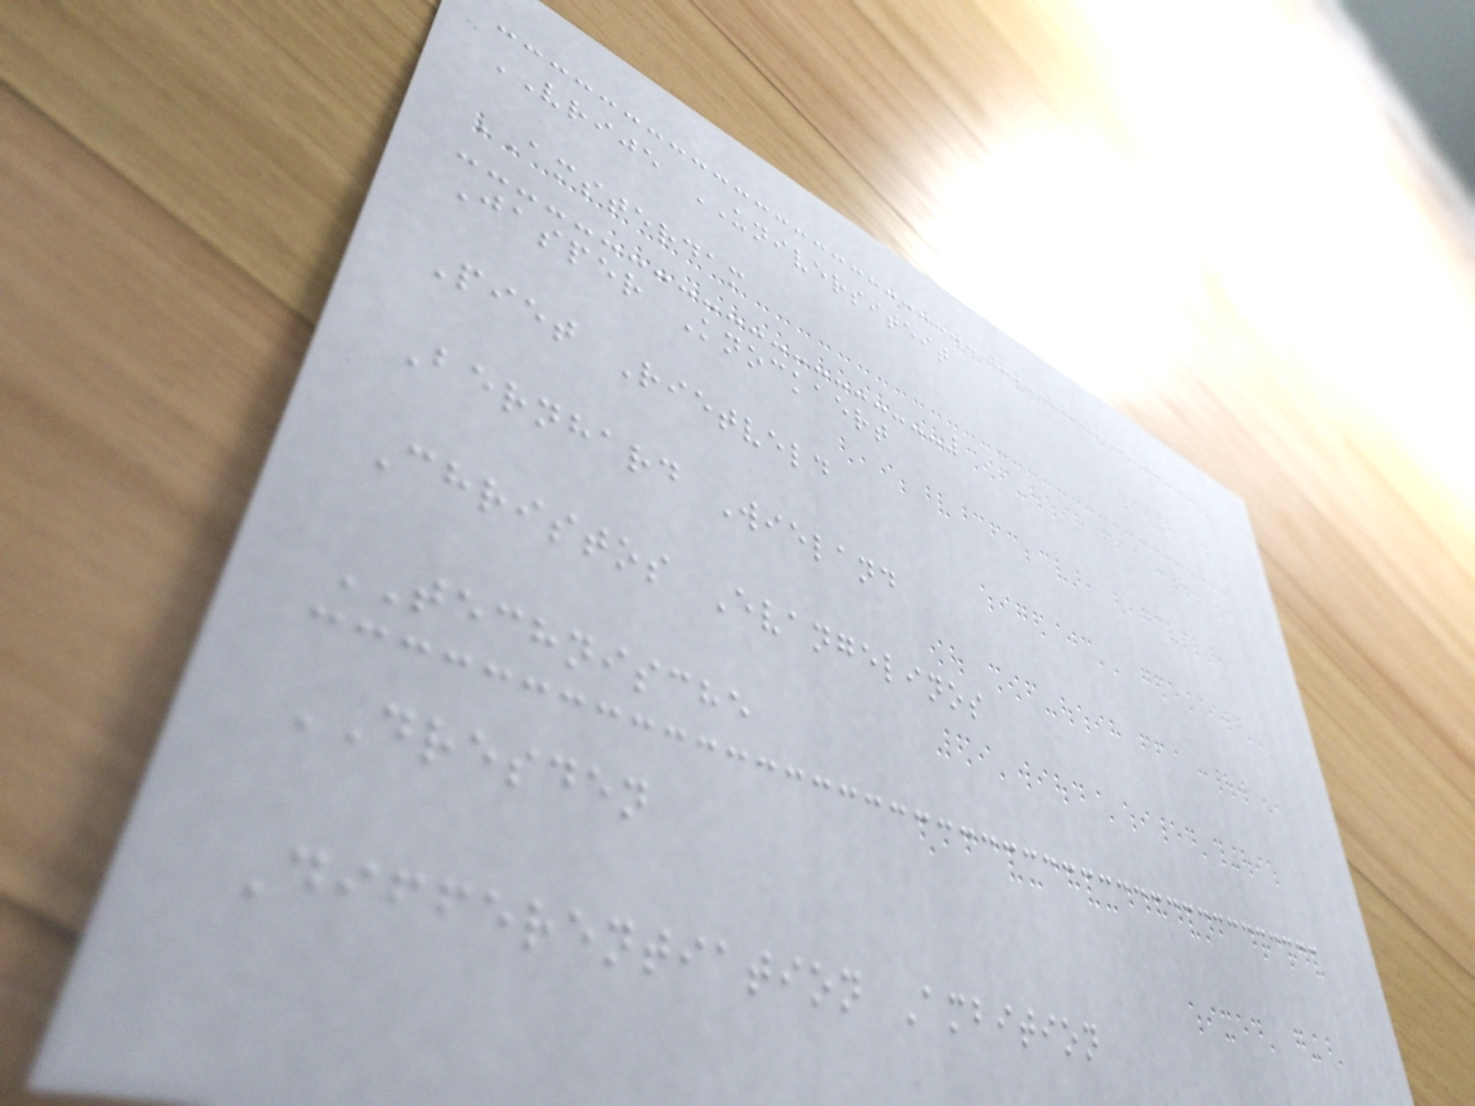VRIJE UNIVERSITEIT
AMSTERDAM
Jasper Knockaert
Piet Rietveld
Bernhard Wieland
Christos Evangelinos
TECHNISCHE
DRESDEN
Differentiation Ambition
